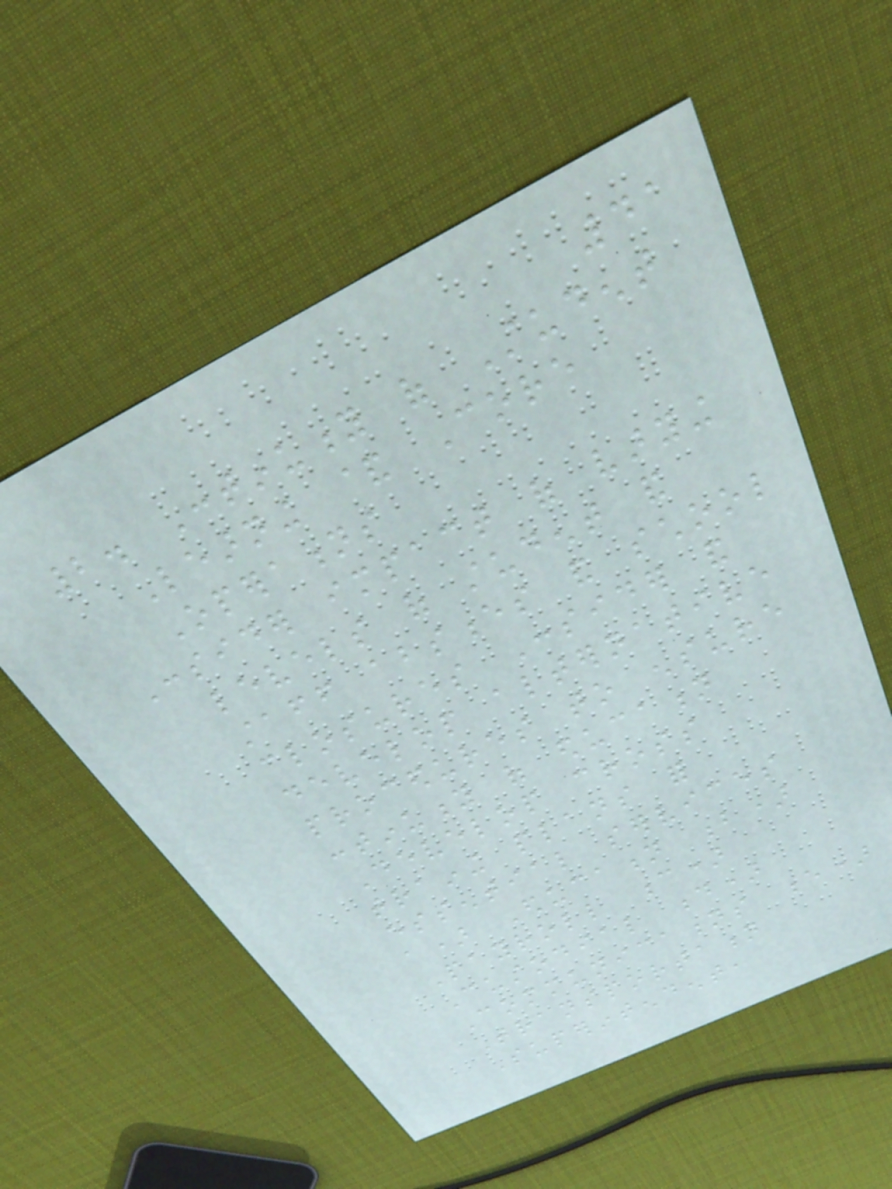41
2. Continuity of Student
Learning & Core
Operations
Consider impact of varying
levels of student and
staff absences and school
closures Consider and
develop alternative
procedures to ensure
continuity of education
Develop cross
training plans for
essential services
a) Education b)
Payroll c)
Custodial d)
Communications e)
Transportation
Superintendent,
